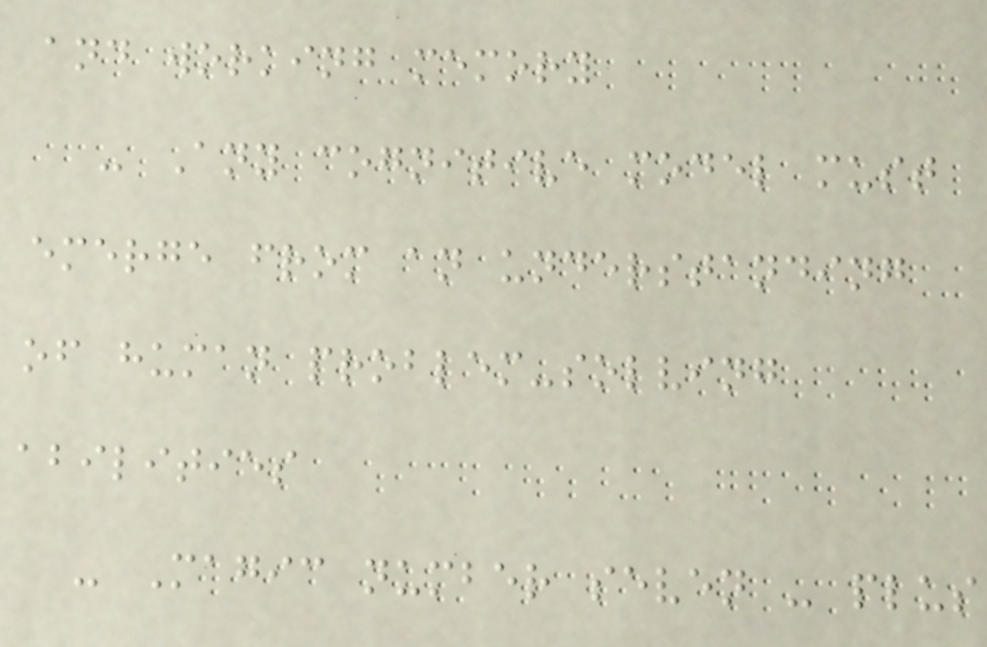and working memory
- Any cognitive model must
emerge from an understanding
of human problem-solving
abilities
- Magic number seven - plus
